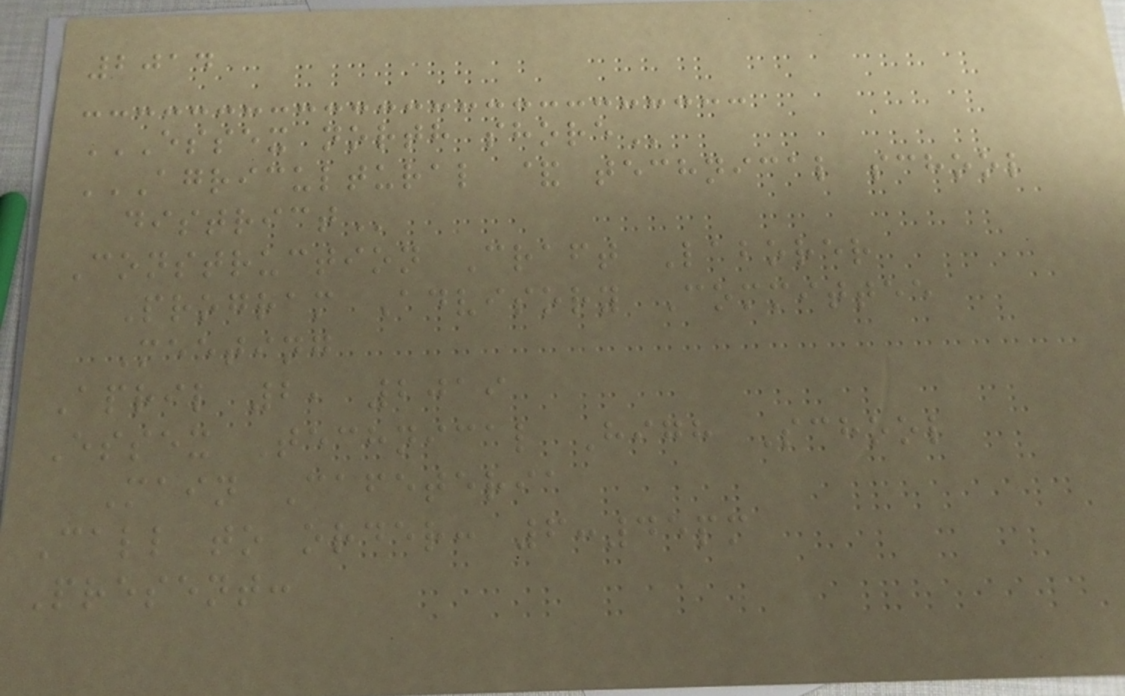2014
ESSEX NORTH SHORE
AGRICULTURAL & TECHNICAL SCHOOL
DISTRICT
Construction Craft Laborer
Program Advisory Committee
Meeting
April 2, 2019
Essex Technical High School
Main Cafeteria
Call to order: 6:45pm
Present:
